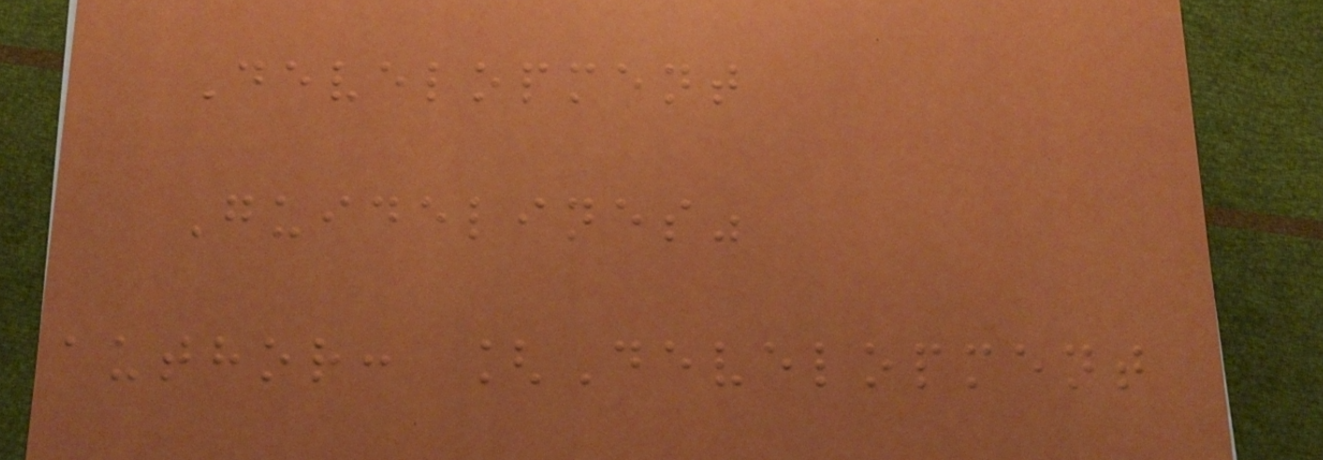Development
Guidelines"
author: [Development
